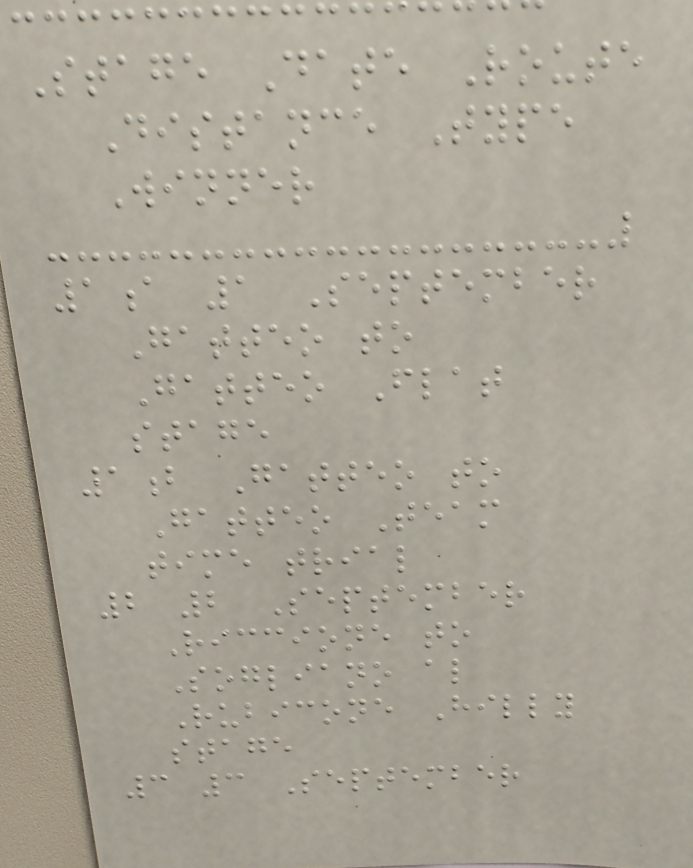Stage Date Route
Distance Type
Winner
1a 1 September
Gatteo to
Gatteo Flat
stage
1b Gatteo to
Gatteo Team
time trial
2 2 September
Riccione to
Sogliano al
Rubicone Hilly
stage
3 3 September
